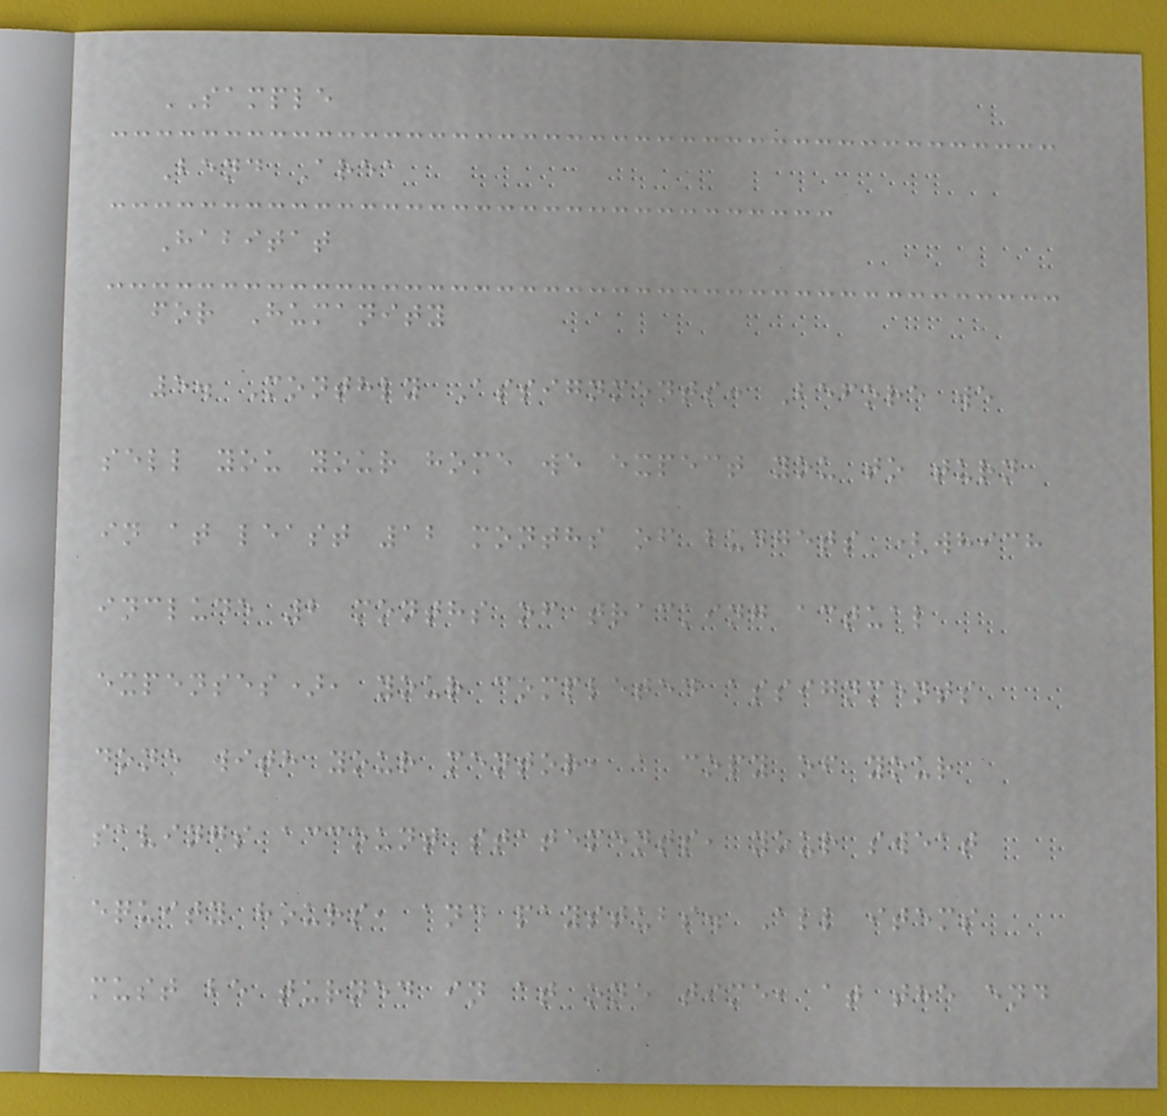SAMPLE
Bend Area
Habitat
for Humanity
5. Monthly Assignments: Before we
sell you your home we expect you to turn
in at least 12 months of budgets (which
include 2 months of tracking actual
expenses), your completed assignments
done with your mentor, a copy of your
savings account statements, your sweat
equity hours, and paystubs. All items
must be turned in at one time, at the end
